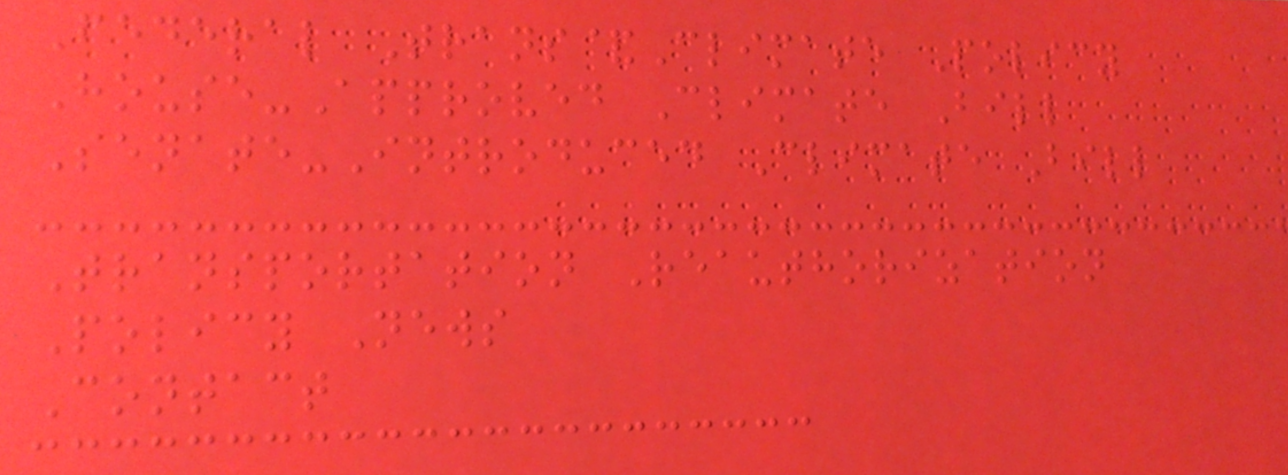Federal Trans&Climate Policy
House-Approved Climate Bill
Senate-Introduced Climate Bill
Transportation Reauthorization
Policy News
Contact
